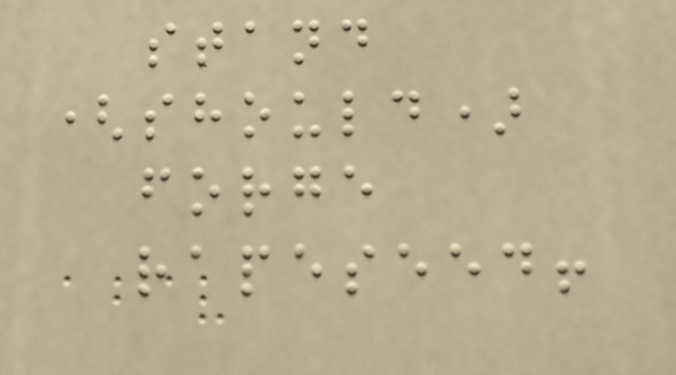stand
(should)
forge
rapeseed!
